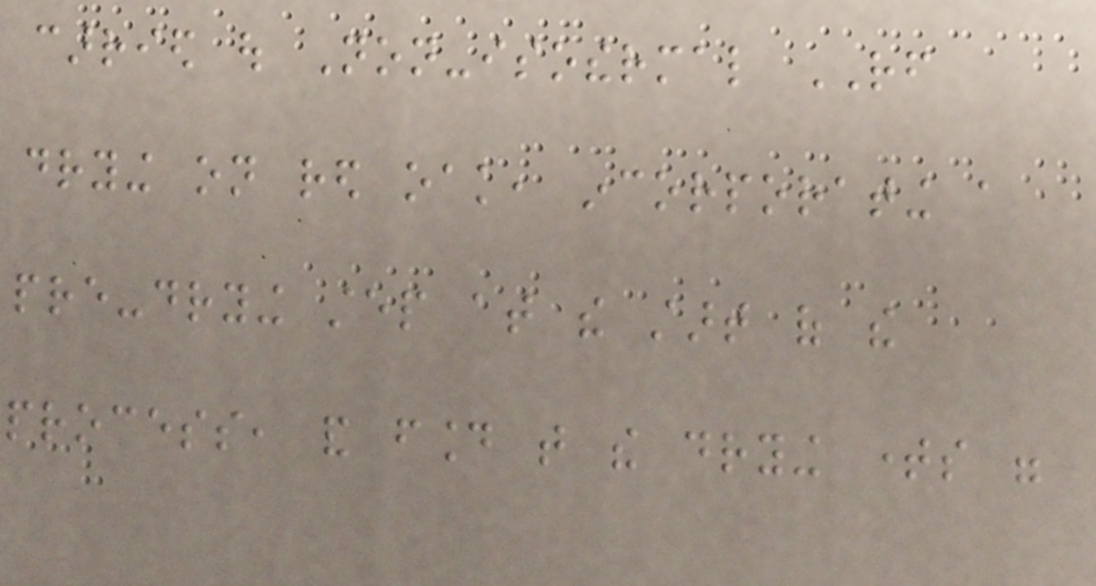carried out Non-isothermal RF
drying on red oak, incorporating a
pre-drying step at the start of the
process, and found that the drying times were
